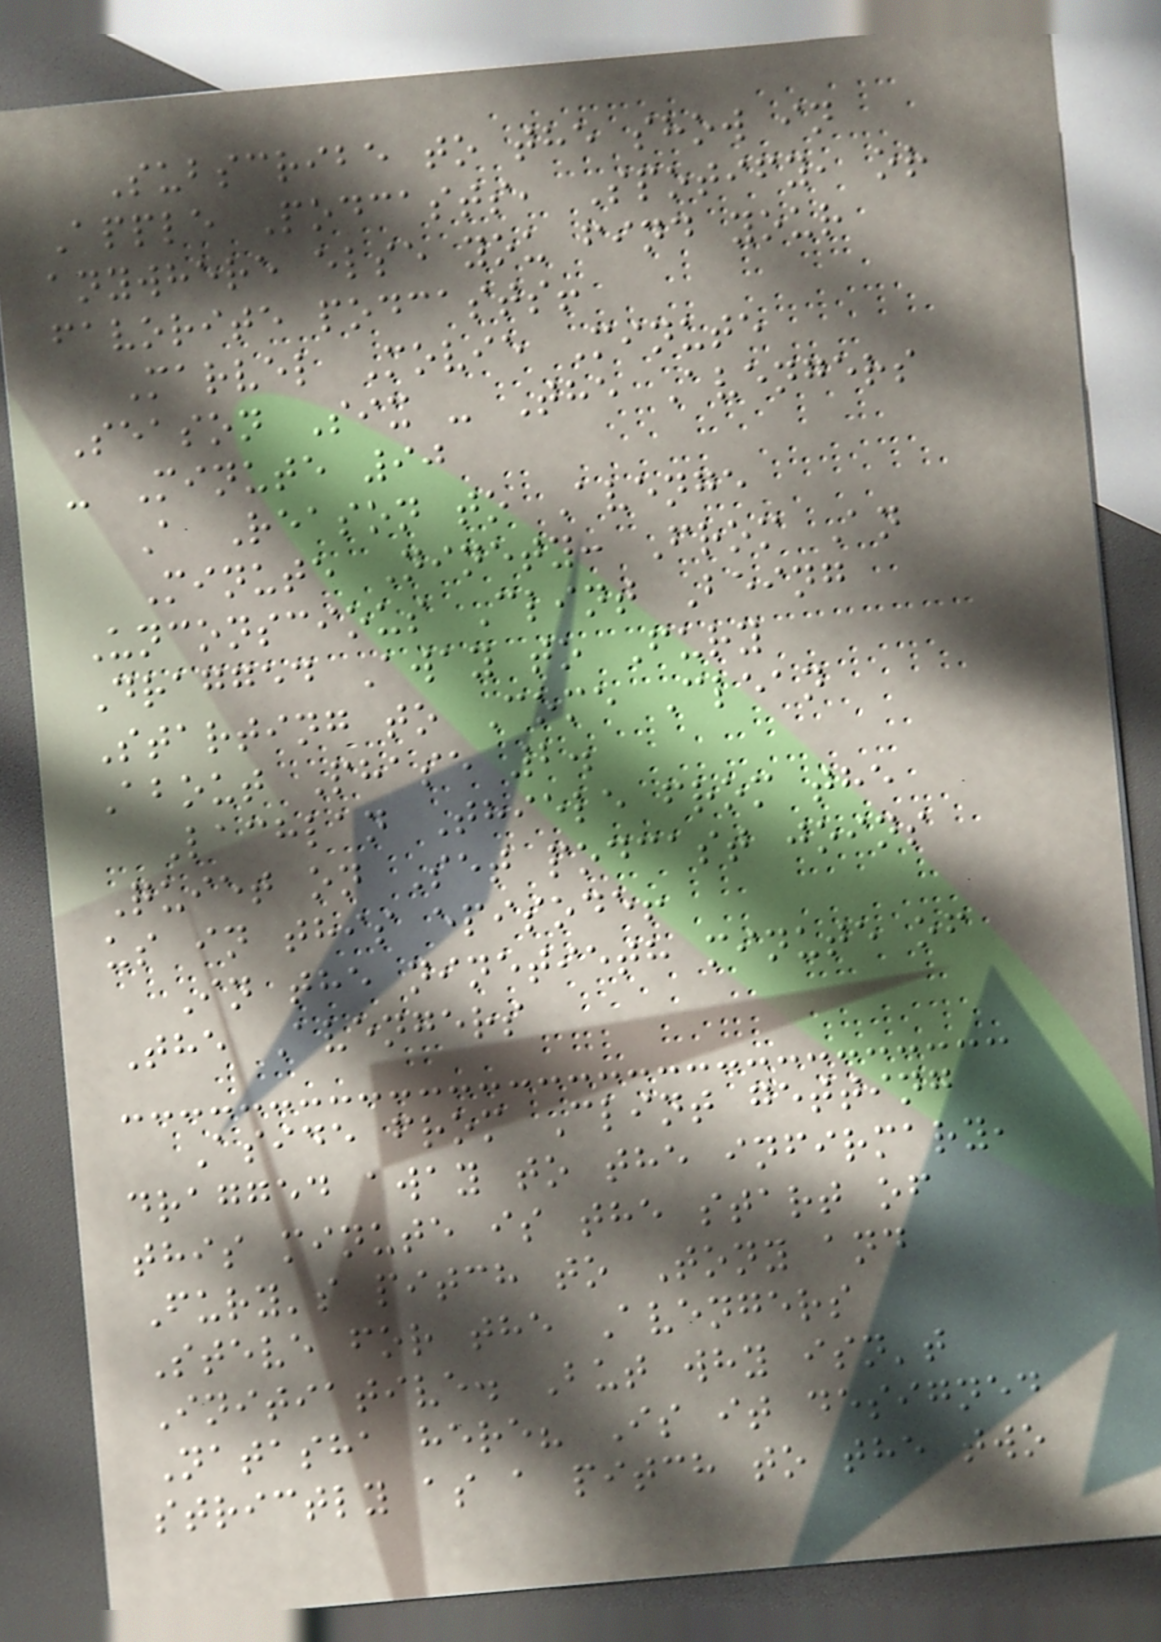Subscribe to the show in
Apple Podcasts, Spotify, or
anywhere else you find your
favorite podcasts!
Marvel Movie Minute
Season Six - The Avengers
- Minute 90
A Reason to Avenge
Minute Ninety: From An
Unconscious Clint Being
Dragged Away to Fury
Starting to Come Clean
About Phase 2.
Lachlan Thiele from the
Quiet on Set podcast joins
us in this episode!
In the ninetieth minute of
The Avengers
Aside from Clint getting
dragged away to the infirmary,
this minute is the start of
Fury's pitch to Tony and
Steve for the Avengers
Initiative. But why isn't
Natasha here? Is it designed
strictly as a pitch to the two
